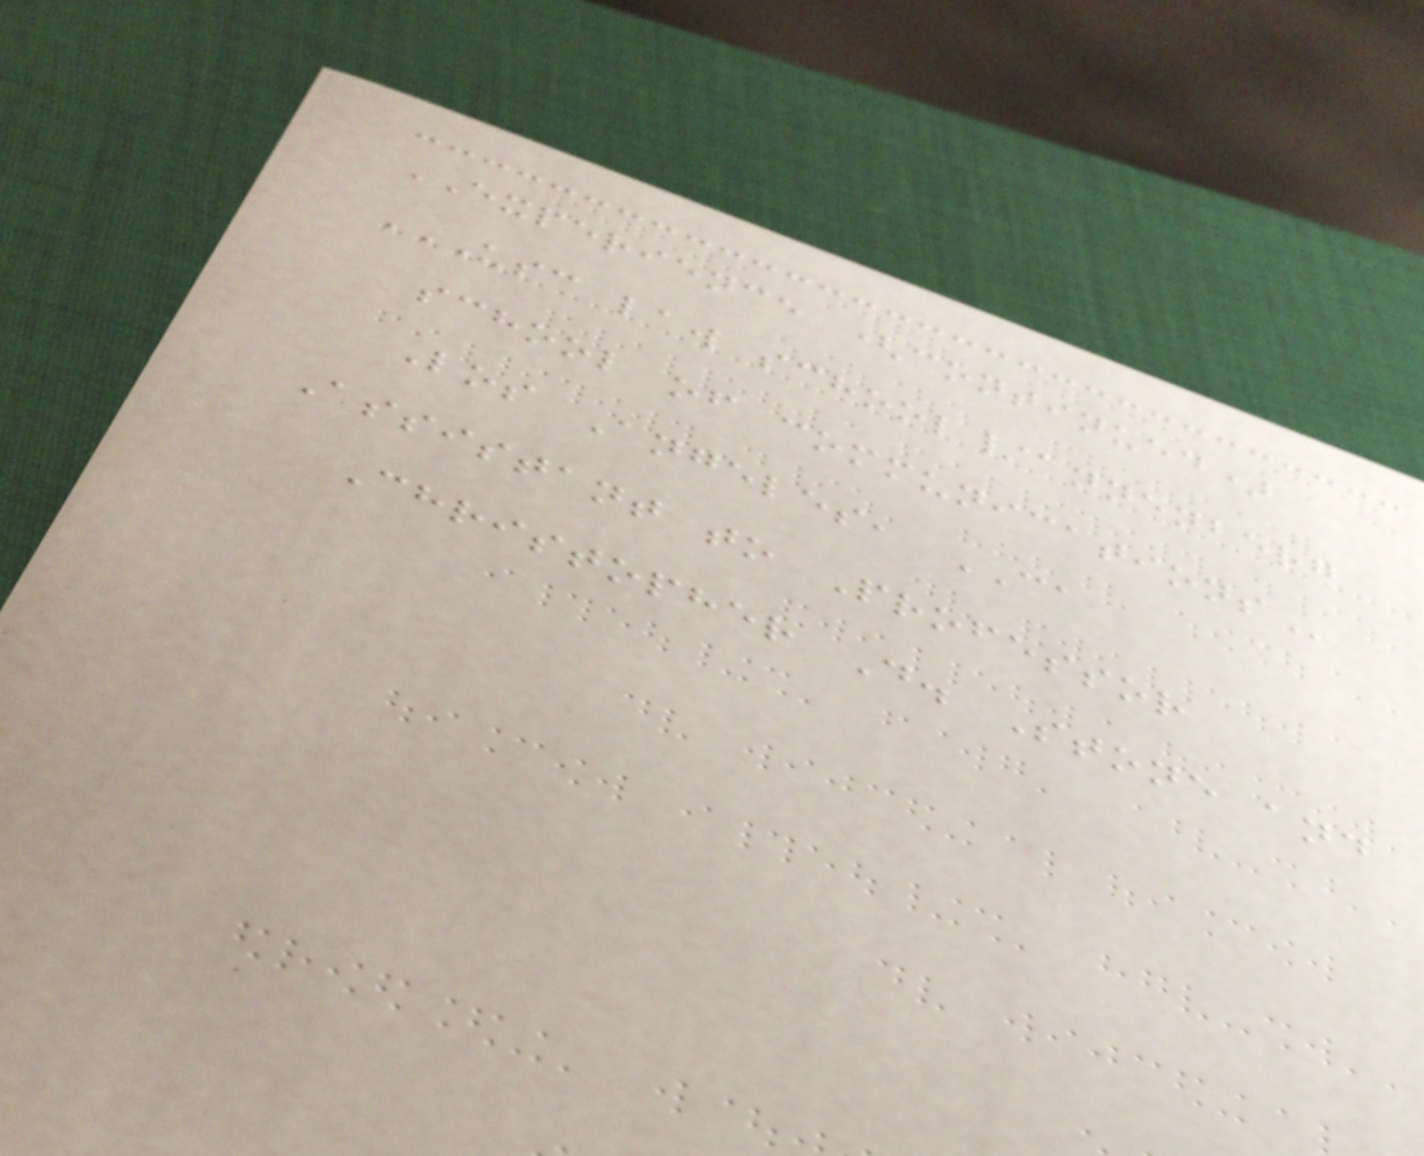EXPERIENCE (continued)
USC LAW SCHOOL/ANNENBERG
SCHOOL OF COMMUNICATIONS
Los Angeles, CA
Assistant to Professor
Christopher D. Stone and
